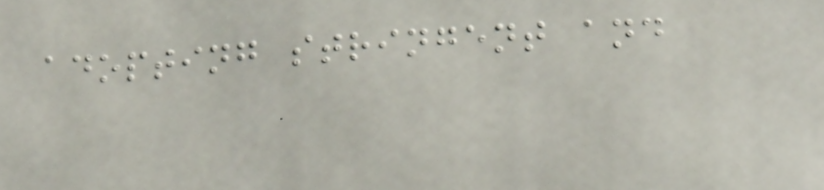adopting stringent and
